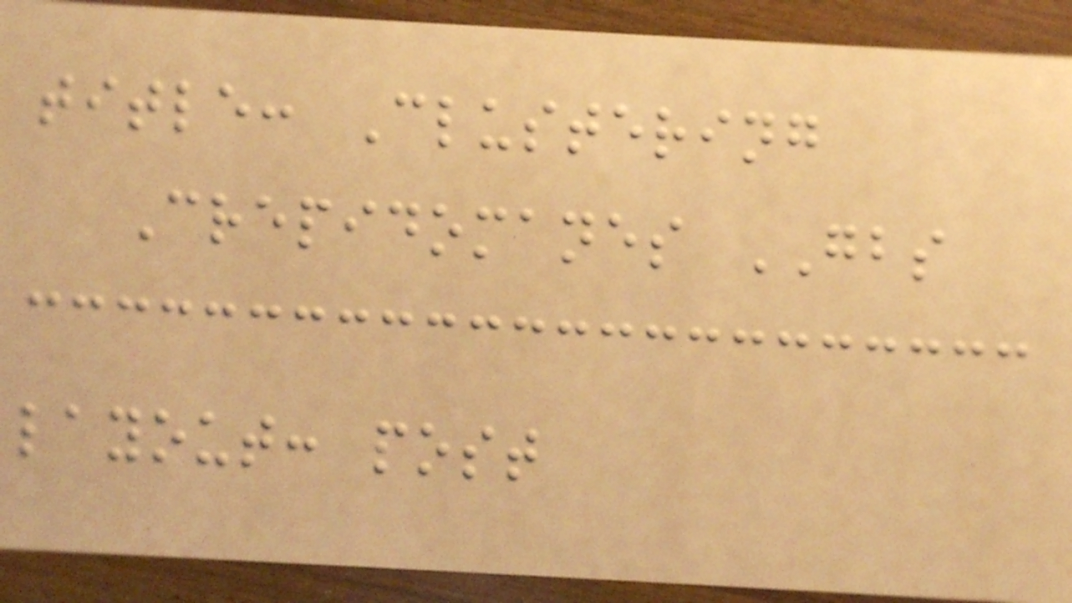title: Clustering
Crepidomanes GBS
layout: post
